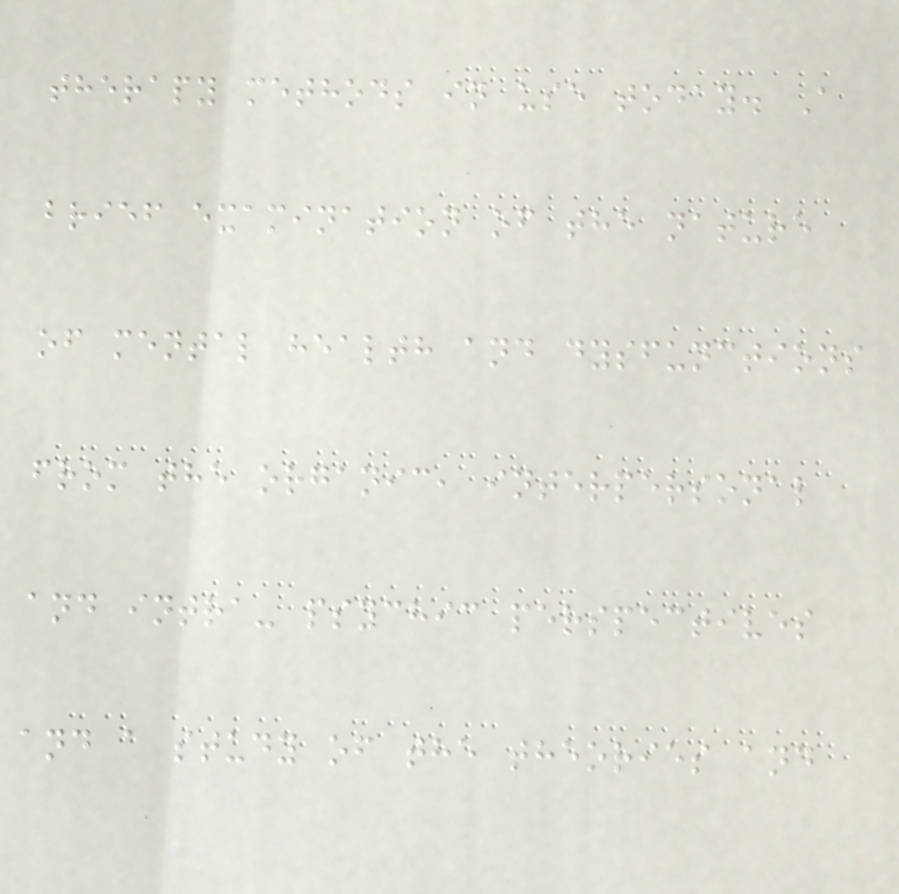therapy methods in use today. A
brief examination of the nature
of mental health and dysfunctions
from the organic, interpersonal
and intra- psychic perspectives
and a study of the theories and
